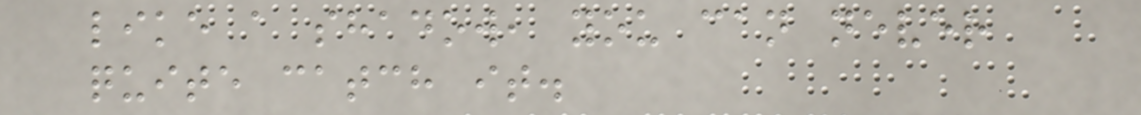like a shadow, you can never
quite catch it.
